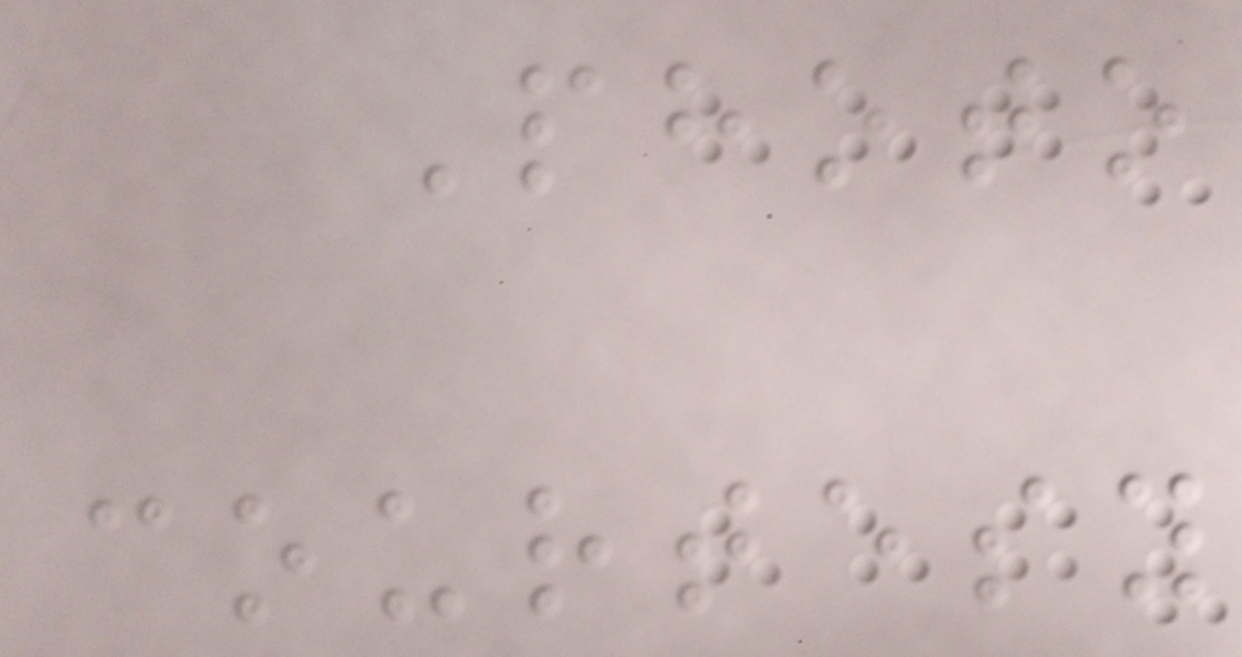Photo
courtesy
